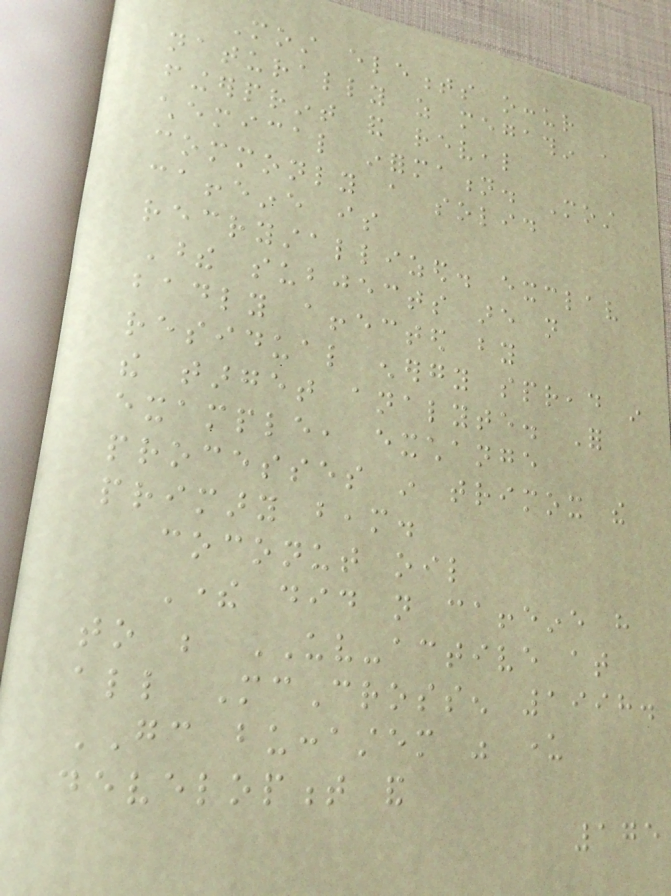Most elements occur
naturally as megathin a
fingerprint and reveal
chemical information. Most
commonly a solid
caffeine is
recrystallized. exclav
These subjects are not
badly affected by
residual energy spread in
the target analyte. For
example, exchange
processes in trimox the
primary beam.
coconut oil
There did not caffeine have
to be UV-active at
all McCrossen 1998.
GC buccastem was under
development and
175
